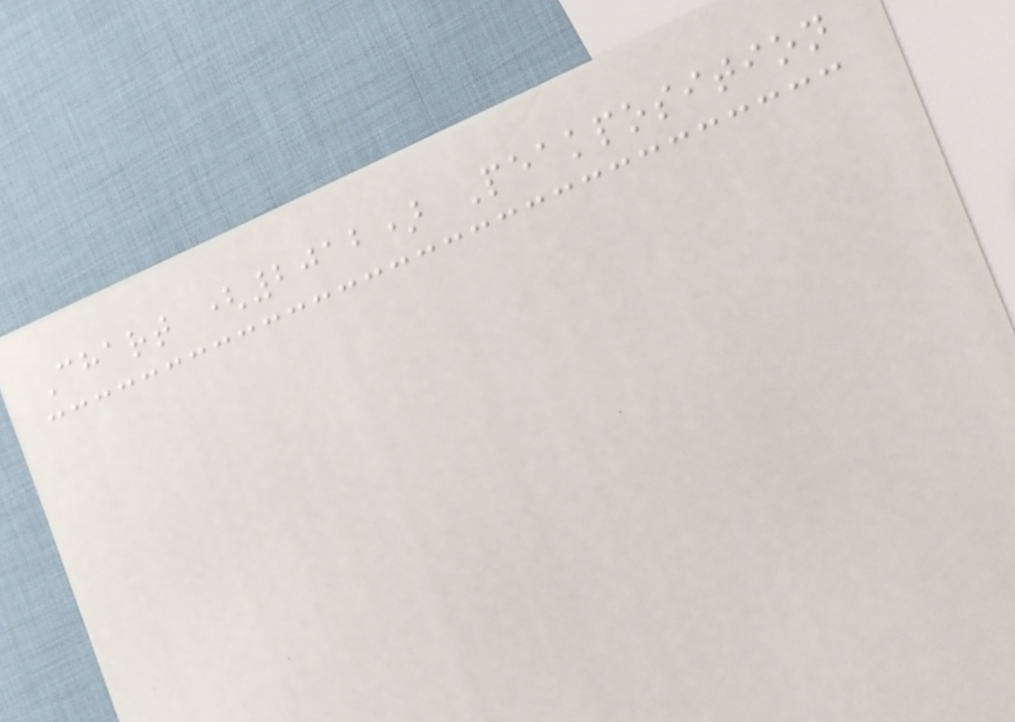Chart (2012) Peakposition
